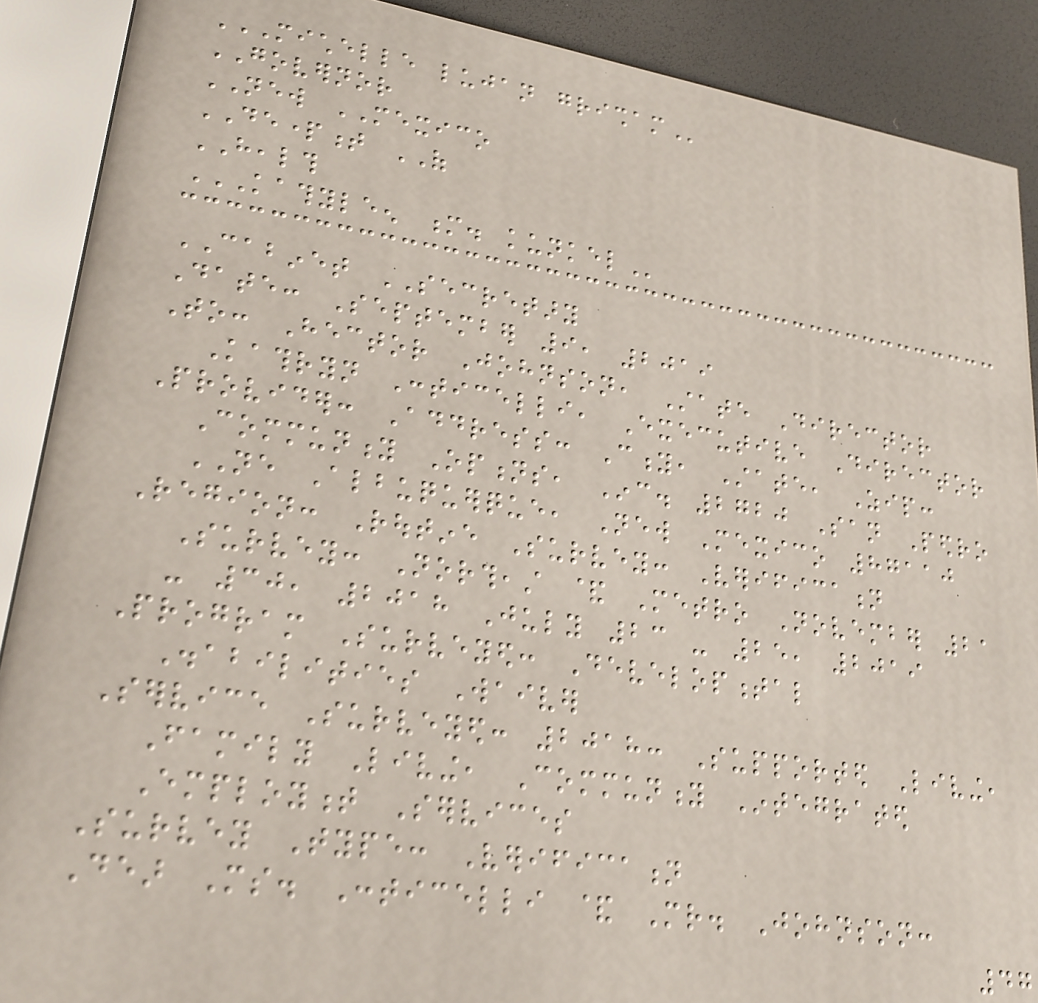MICHELLE LUJAN GRISHAM
GOVERNOR
NEW MEXICO
DEPARTMENT OF
HEALTH
KATHYLEEN M. KUNKEL
CABINET SECRETARY
Date: September 9, 2019
To: Hector Johnson, State Director
Kathryn Conticelli, Executive Director
Provider: Address: City, State, Zip:
Community Options, Inc. 2720 San Pedro
NE Albuquerque, New Mexico 87110
Region: Routine Survey: Verification
Survey: Northeast & Metro November 21
- 30, 2018 July 23 - 25, 2019
Program Surveyed: Developmental
Disabilities Waiver
Service Surveyed: 2018: Supported Living,
Family Living, Community Integrated
Employment Services
Survey Type: Verification
Dear Ms. Conticelli & Mr. Johnson:
47
